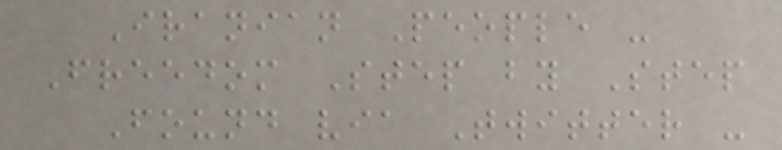Iranian People -
Freedom Step by Step
Found via Twitter -
